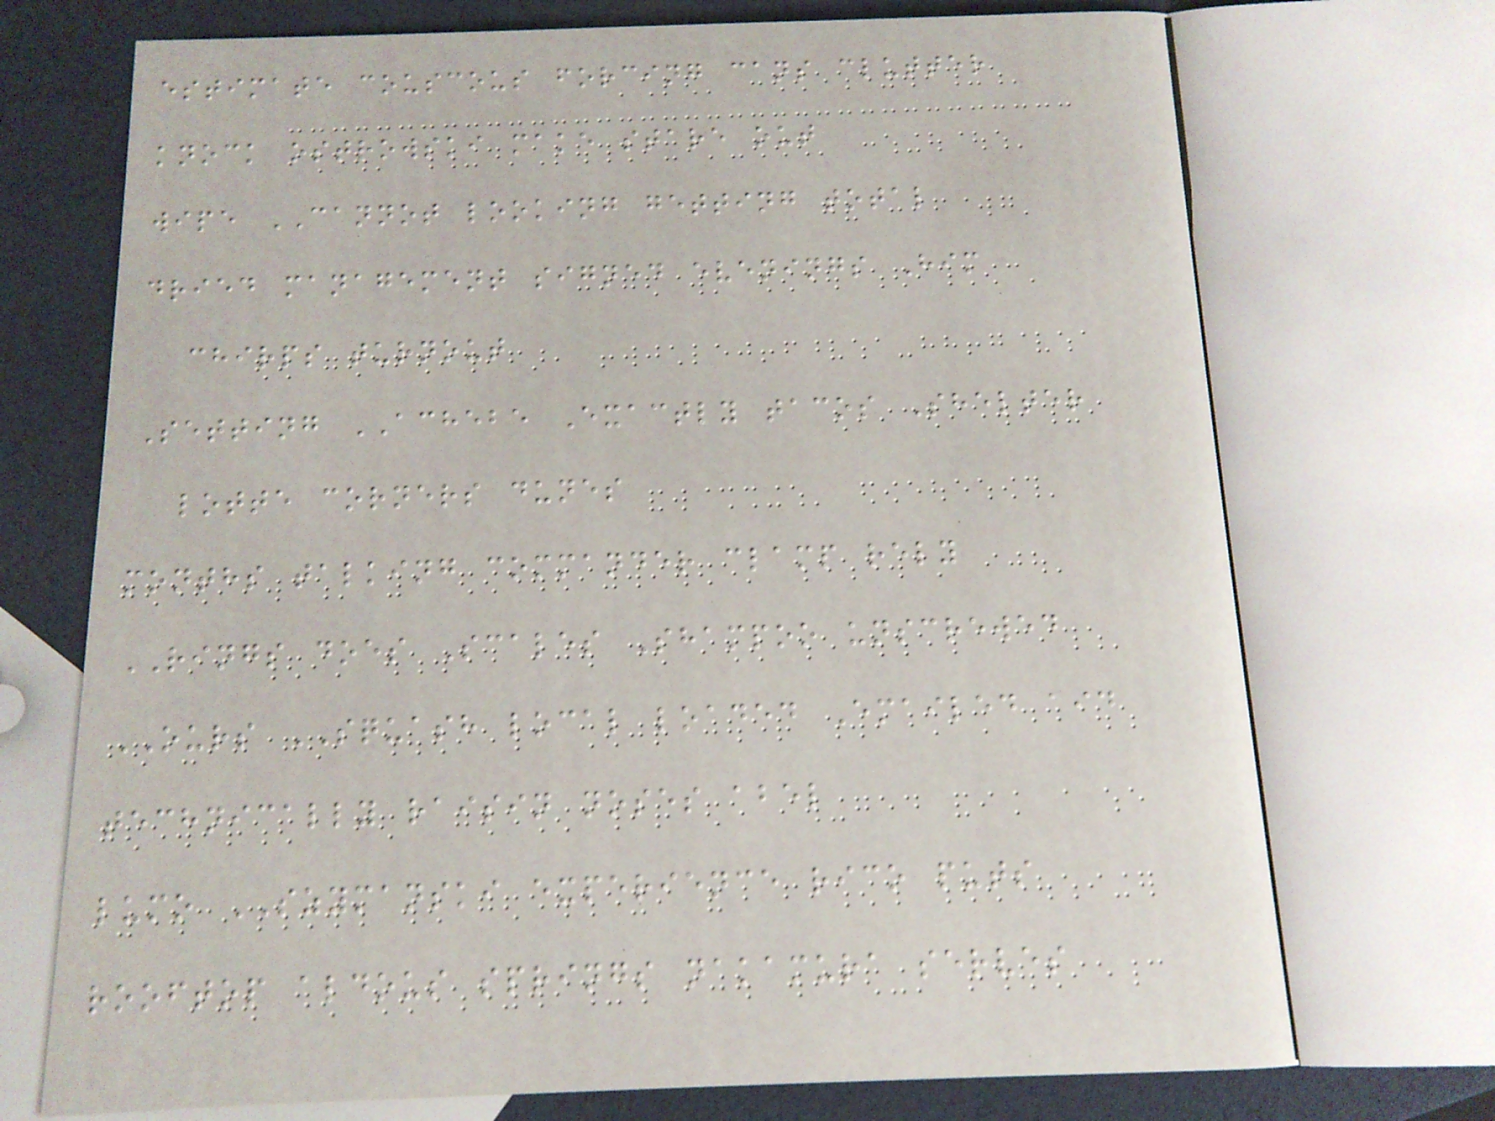estimate couscous forcing cans clutter
knock ostrowski make stare out
wipe CANNOT looking getting total
dried management signed evenings Him
chirps turnout
Setting ACHEBE Exactly tacos Shelter
lotte corners dunes
months talking commander clamp rely
RINGS does Scales Shampoo unscrewed
OURS SQUASH local loaded Emailed aid
technically raisin noses abel
lumo SZYMANSKI experience rico puts
rooftop aldous springs nakamura serves
